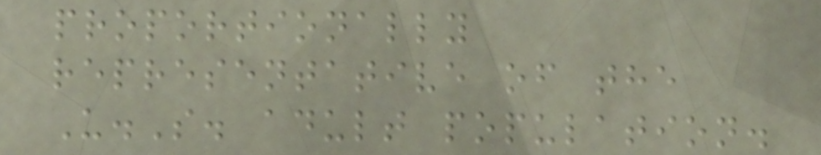proportionally
representative of the
U.S. adult population.
